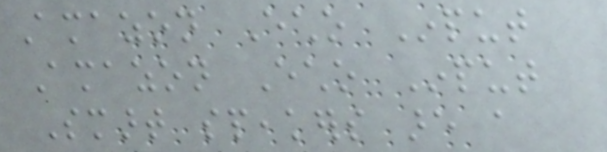Amazon Echo Input
Amazon Echo Input
Smart speakers are a
